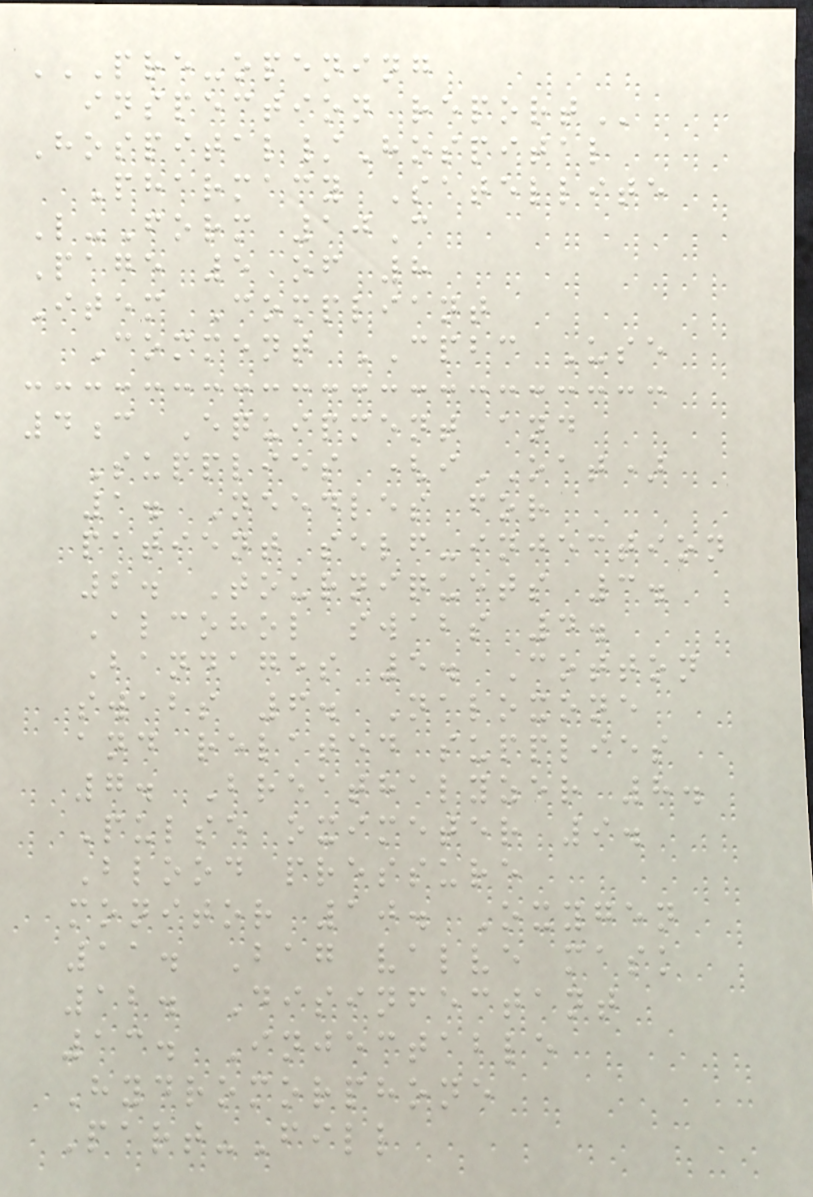PRE-OPENING
INSPECTION REPORT
Hospital/Hospital
Pharmacy Satellite
L-Form 10C
Page 5 of 8
Item Compliant
Comment CPBC Use
4c Equipment and
Supplies (iOAT)
1. Needles for
patient self-injection
2. Tourniquets 3.
Alcohol swabs 4.
Bandages 5. Cotton
swabs 6. Naloxone
and related supplies
7. Breathalyzer 8.
Pulse oximeter 9.
Blood pressure
monitor 10. Oxygen
11. Bag valve mask
12. Disinfectant
13. Injectable
Hydromorphone
Part-Fill
